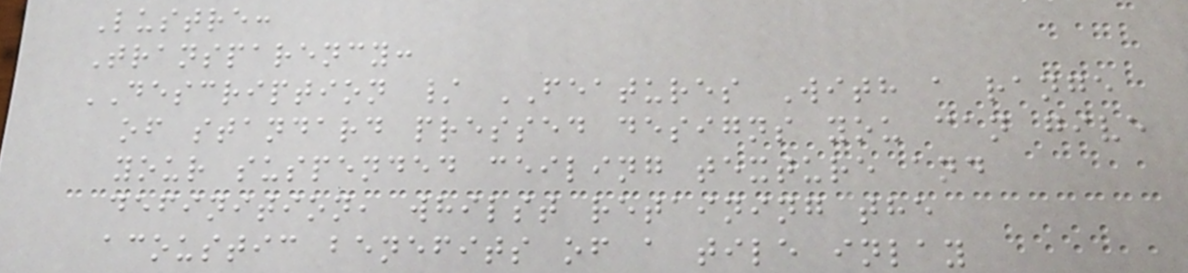Lustre:
Transparency:
DESCRIPTION / FEATURES With a range
of standard pressed designs you can give
your suspended ceiling texture and
definition, whilst retaining the
acoustic benefits of a tile inlay
